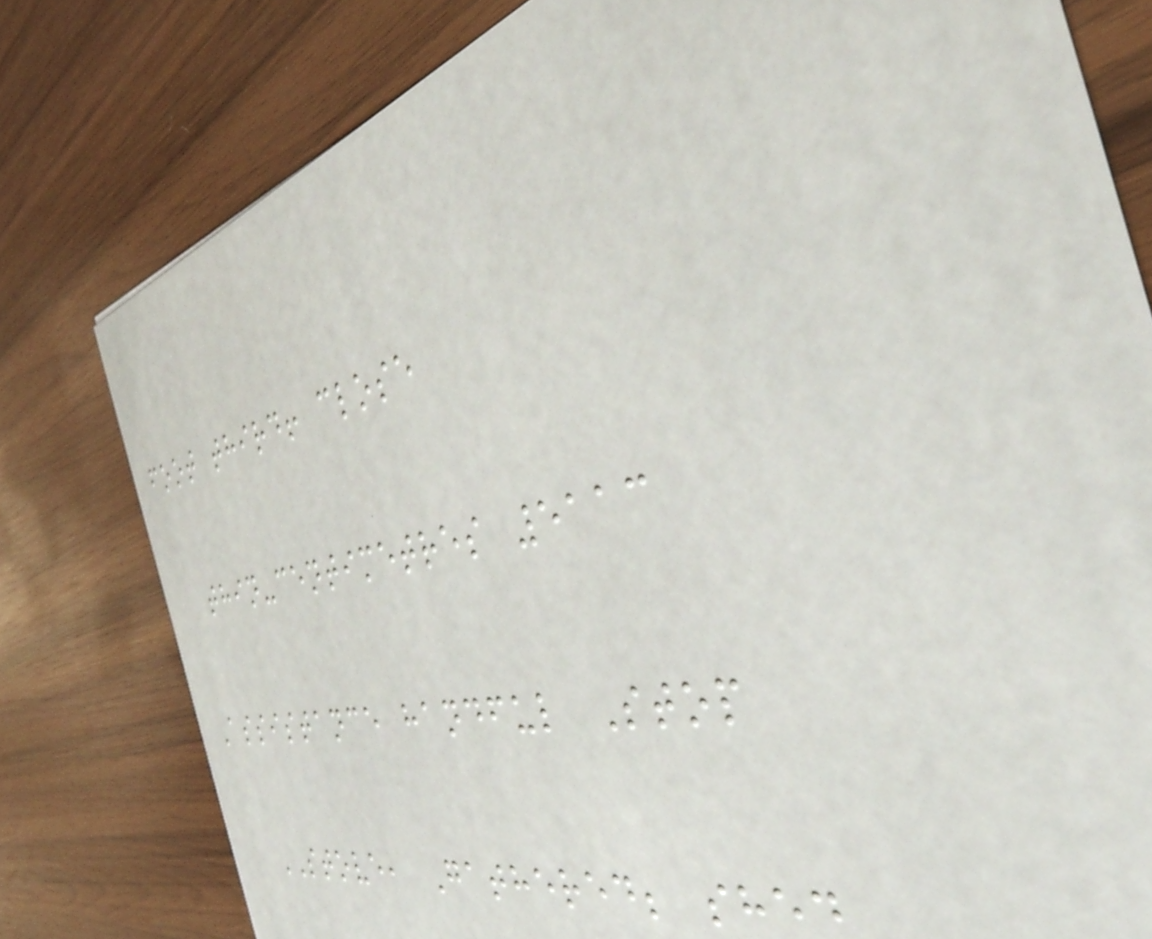foot third! close
thin-centimetres 5113
Assistance handful Stop
STOVE, Gathered; shed
